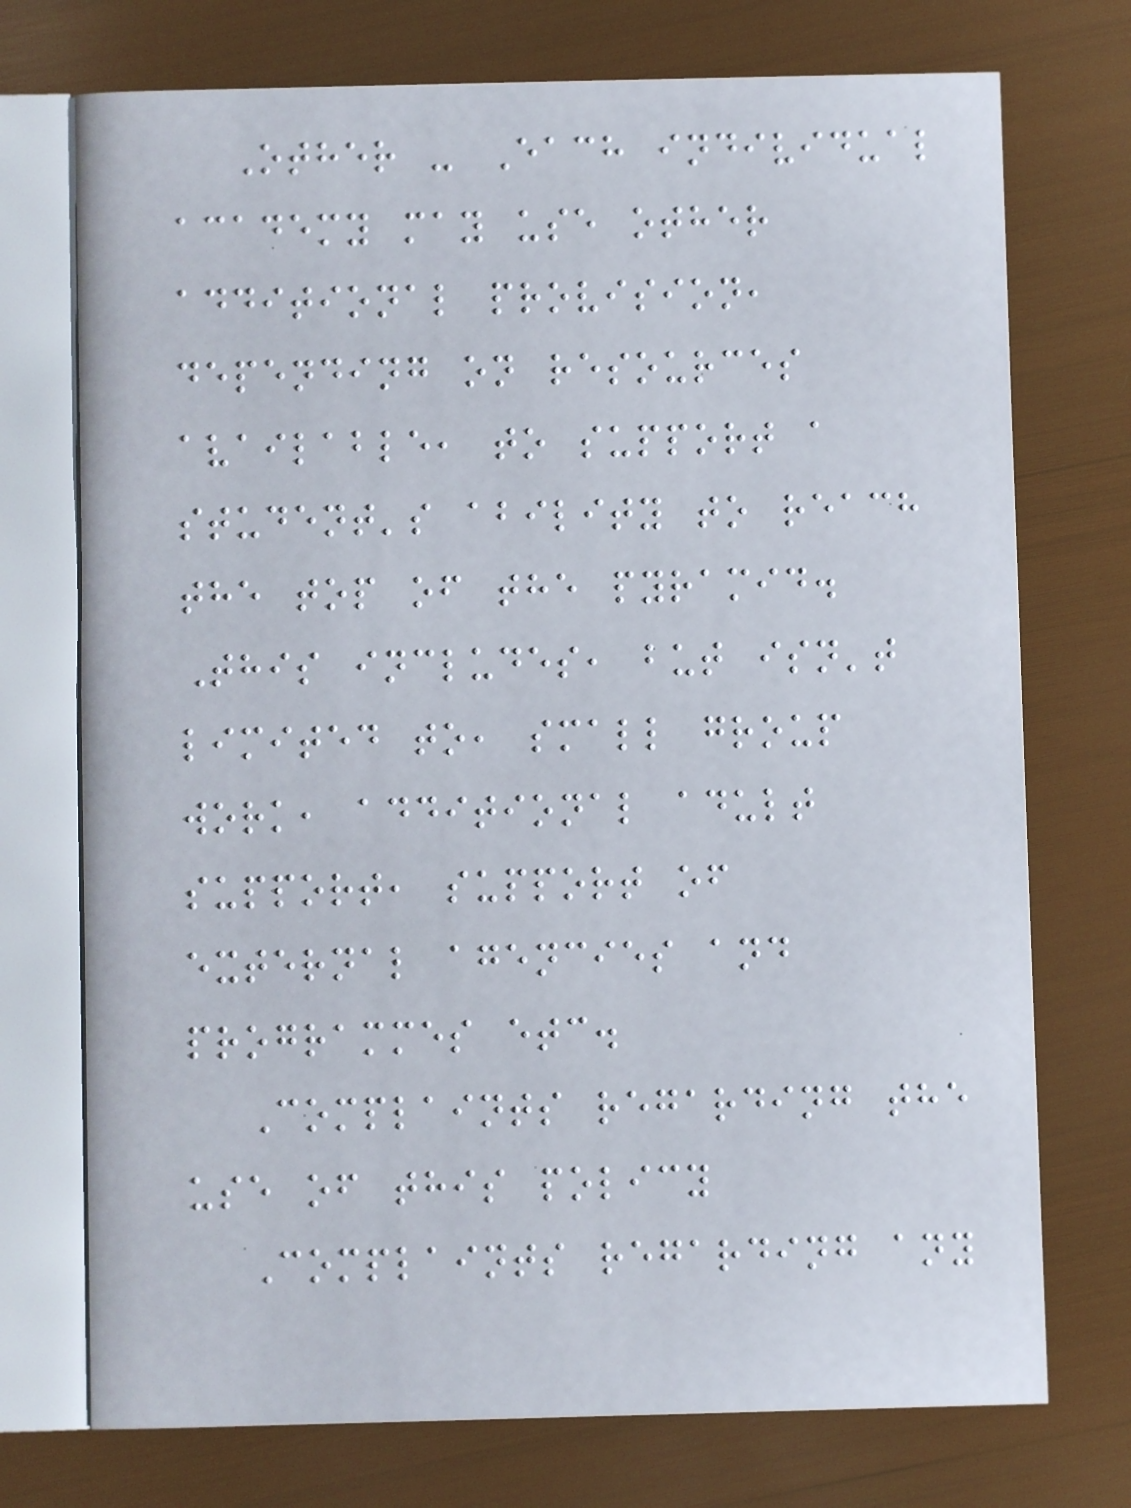Other - Each individual
academy may use other
additional provision,
depending on resources
available, to support a
student's ability to reach
the top of the pyramid.
This includes, but isn't
limited to, small group
work, additional adult
support, support of
external agencies and
programmes etc.
Complaints regarding the
use of this policy
Complaints regarding any
